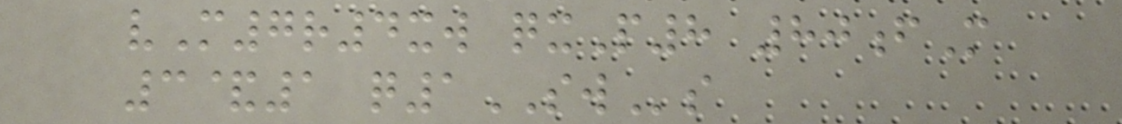vM7r4xw qxP8 80fM
3&1 q1SWs
